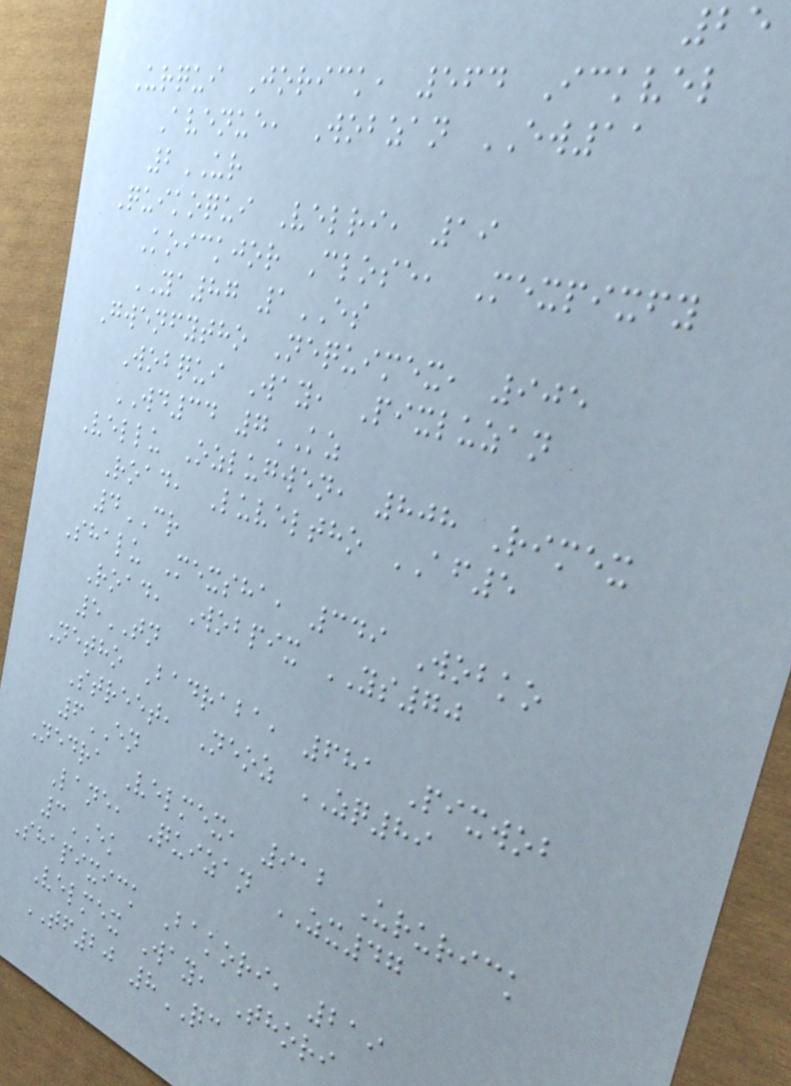25
Urqui Jorick, 564 Ickvel
Avenue, Wobzan EW11
2UR
Quikoqui Velri, 19
Koickjor Close, Mexpixfy
YA87 1ES
Gwenfytho Nequimex, 905
Wobqui Way, Pixluzan
WD34 7KZ
Vellu Ozlugwen, 808 Rimex
Road, Luveltho AF5
4CR
Shalu Mexsha, 349 Wobko
Road, Wobpix YS70
5TN
Netho Badraba, 681 Pixwob
Street, Neoz ZQ89
6EN
Nedra Velmex, 912 Ururick
Lane, Quizan ZX47
3EK
Shapixick Bakori, 219
Velmex Way, Thori
TF20 8QC
